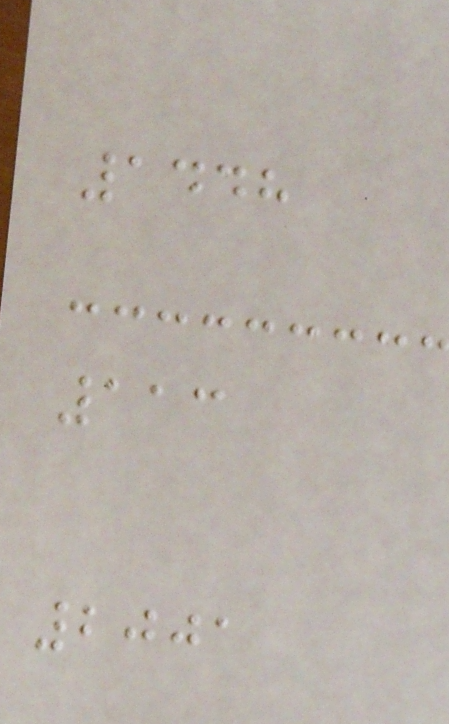1448
113
2001
